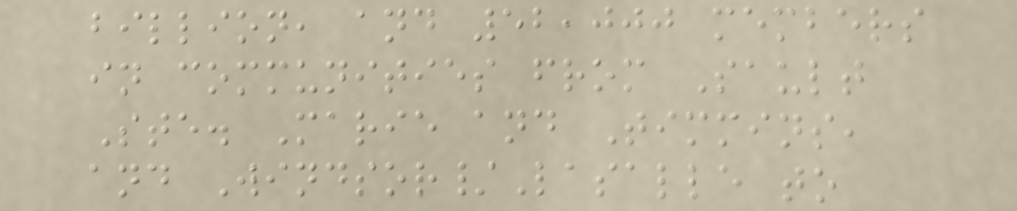billion, and 52,000 members
in communities from Sault
Ste. Marie and Timmins,
and Windsor/Lasalle to
